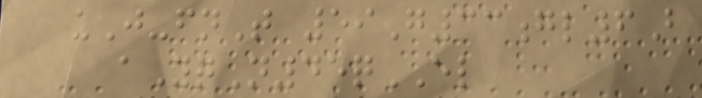uJ-fnT 59G33gl6B
aYqN45qEL
